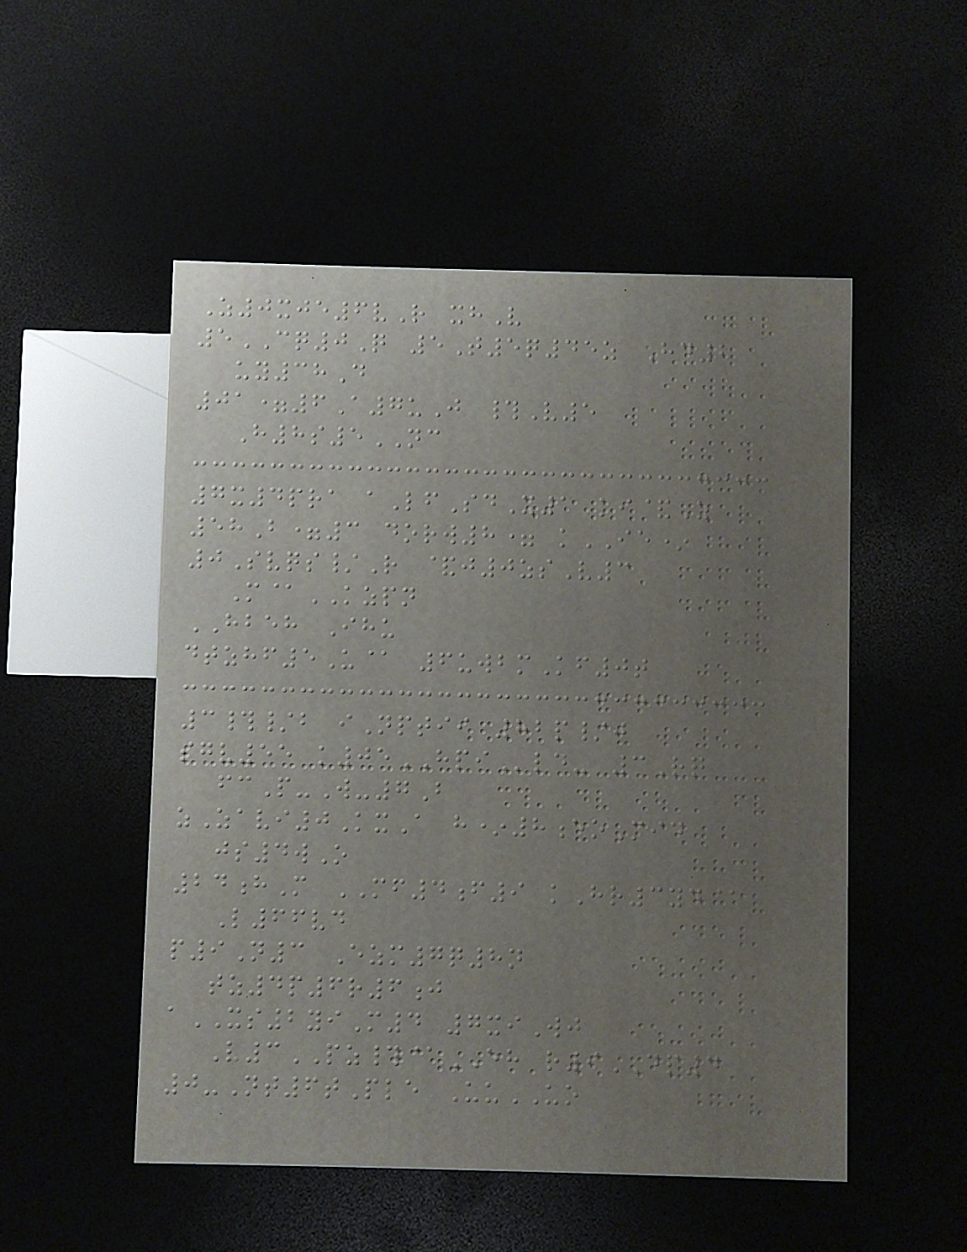Z0xje6vR xhV
5CQ0Q 5T5q45z Hd2
uy38D
01=6A7uJ #V5
H8s5NC
7x4pra aLfSdX1 ki&Z
58B=3 dorw8= kIE*
0Svqs/R &j0zsV3
M@KZPN
HBEH Ihu
dtzhf5U@ 6uwbmKf0t
3#/b iNptii 82p/j
sgv55 k05HPIld- 3Rq
fcP-W-7B
zZavi0KxA h*8eoMid
js4wO
24hM MF4f9 kHr3yd@
L66vd
p9N3 Ezm7q8n
tz4p6r6j
aXS2yiM4 7xiWj
V3PZ#@EH r9DP4
0-Nt6tPle UuUO
